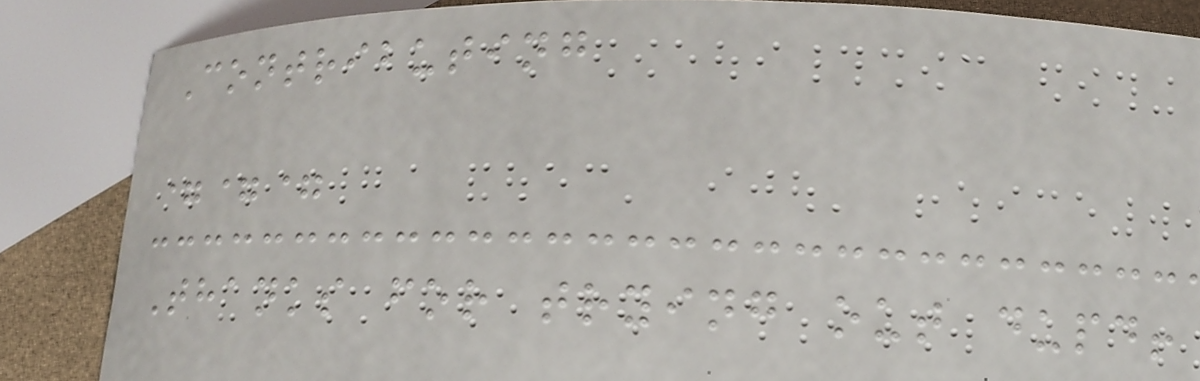Contributing
===
Thanks for trying out dupd!
